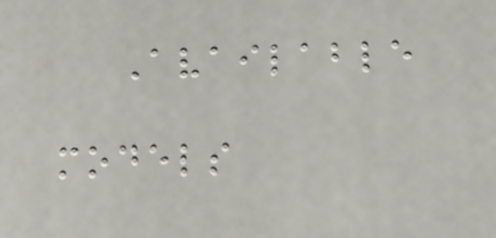Available
models
